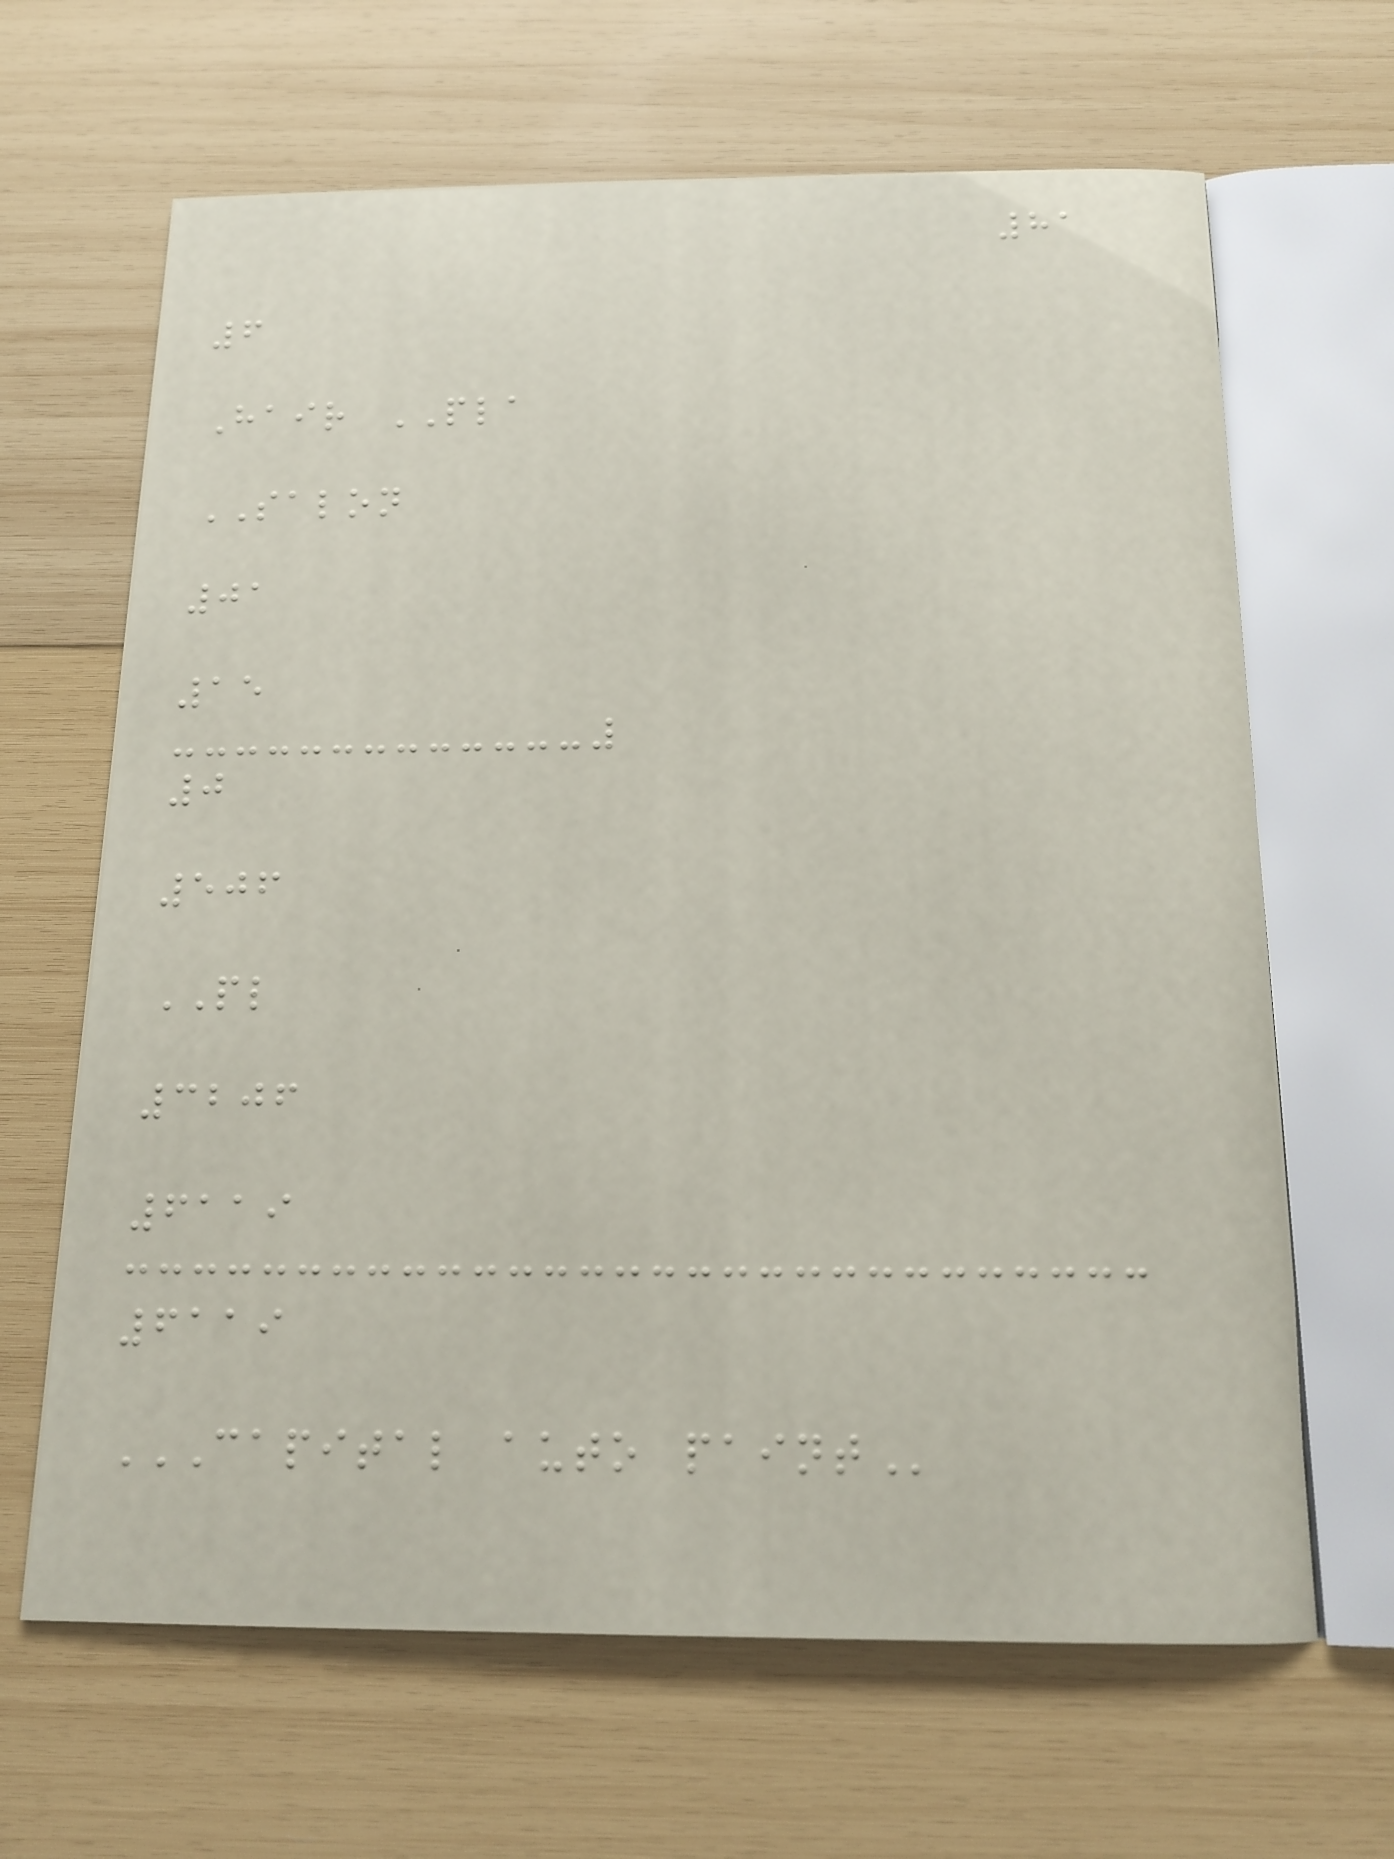81
6
Hair PLA
SALON
01
15
0
506
PL
3206
6119
6119
CAPITAL AUTO PAINT
